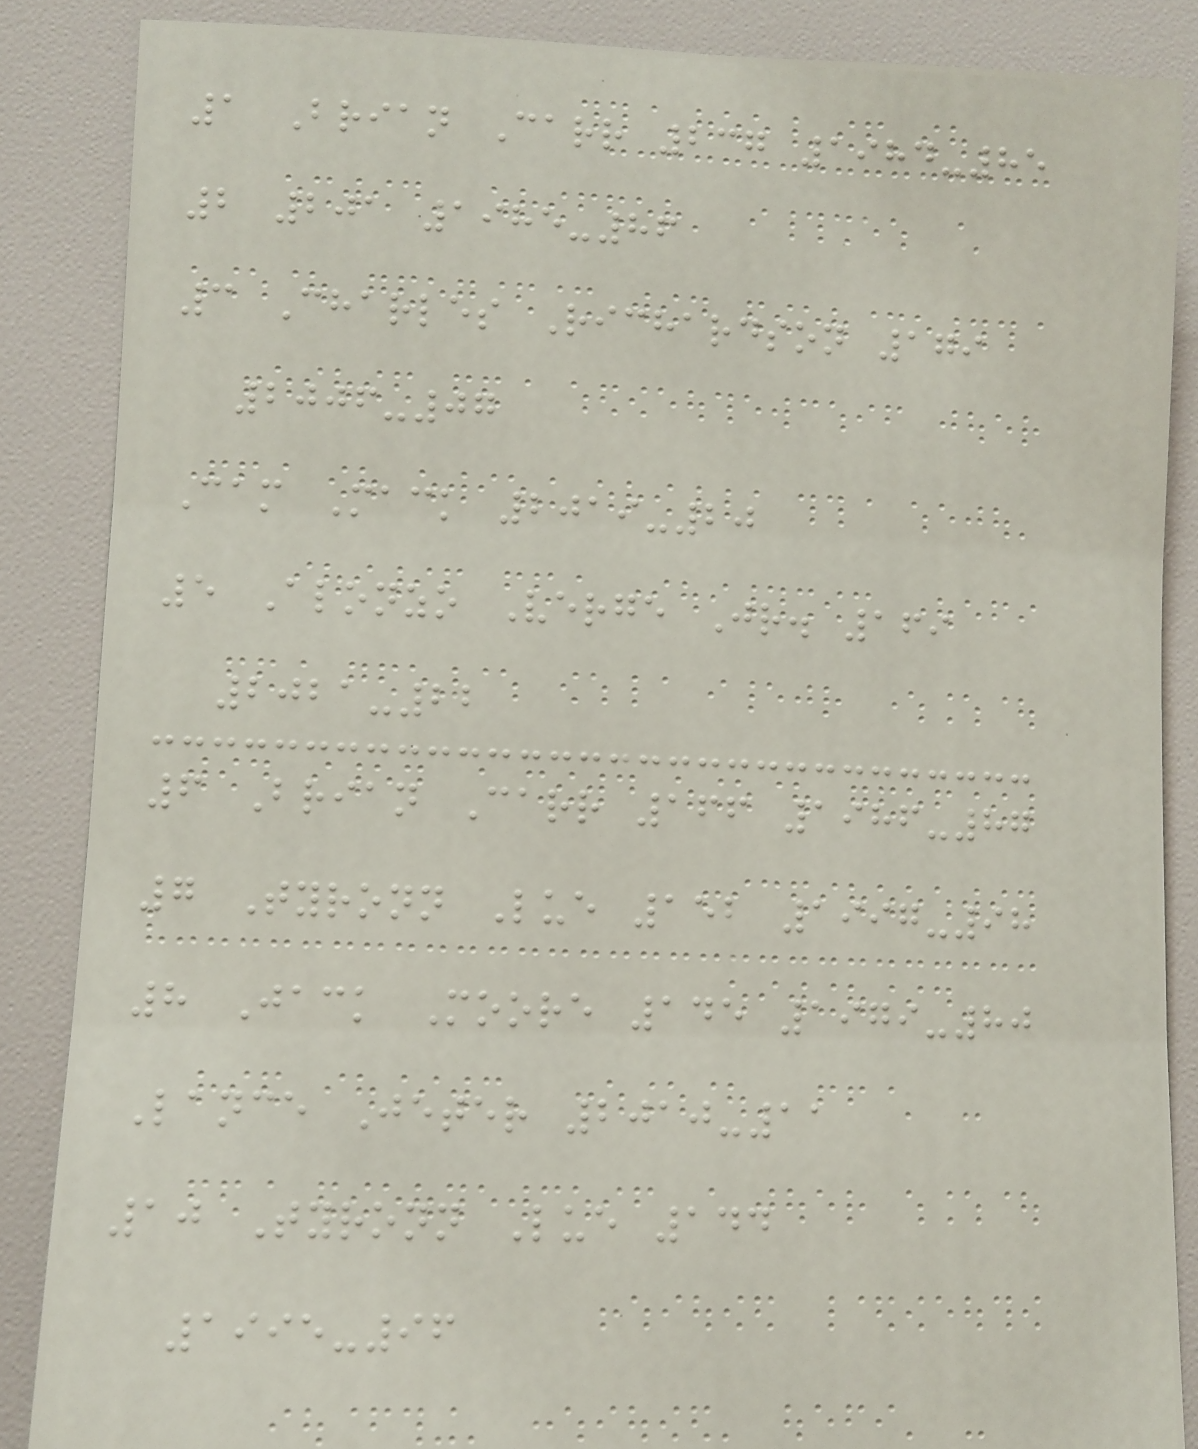1 Brian Carr 237 1984-85
2 201 1985-86
3 Charles Richardson 179
2006-07
Cam Mack 2019-20
5 Alonzo Verge Jr. 169
2021-22
6 Brian Carr 166 1986-87
7 Tyronn Lue 152 1997-98
8 Jack Moore 145 1979-80
Lance Jeter 2010-11
10 Tyronn Lue 144
1995-96
